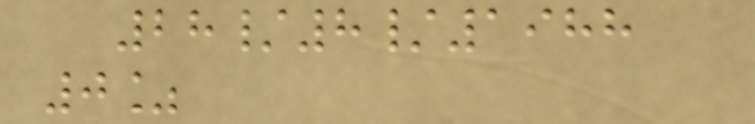28/8/1988
0%
